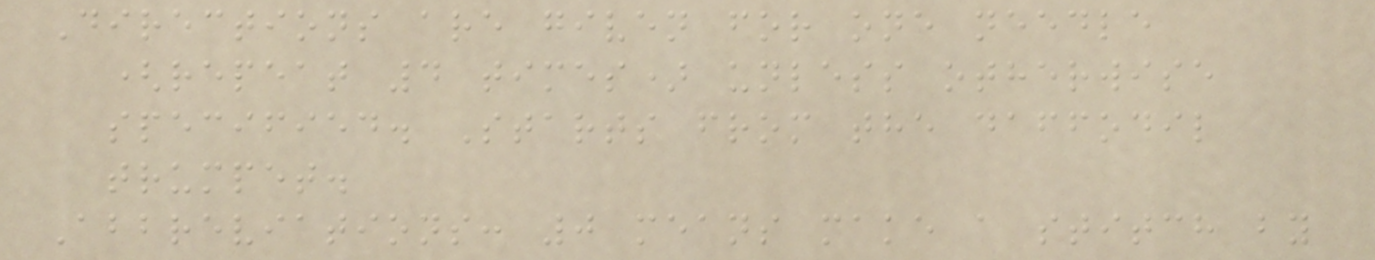Directions are given for one needle
(repeat 4 times) unless otherwise
specified. Starts from the daffodil
trumpet.
Abbreviations: 0 means make a stitch by
